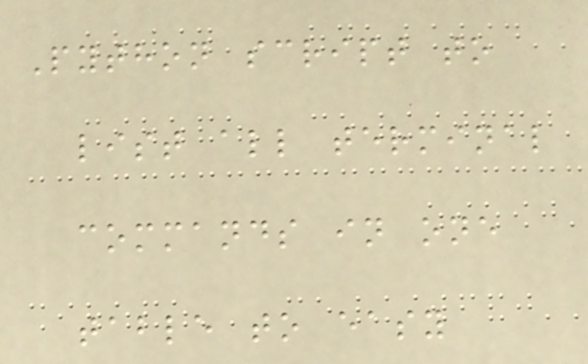Python script to
list all terminal
commands in one
table to easy
